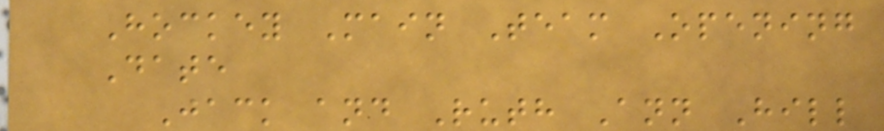Hockey Main Team Opening
Date
Jack and Ruth Ann Hill
